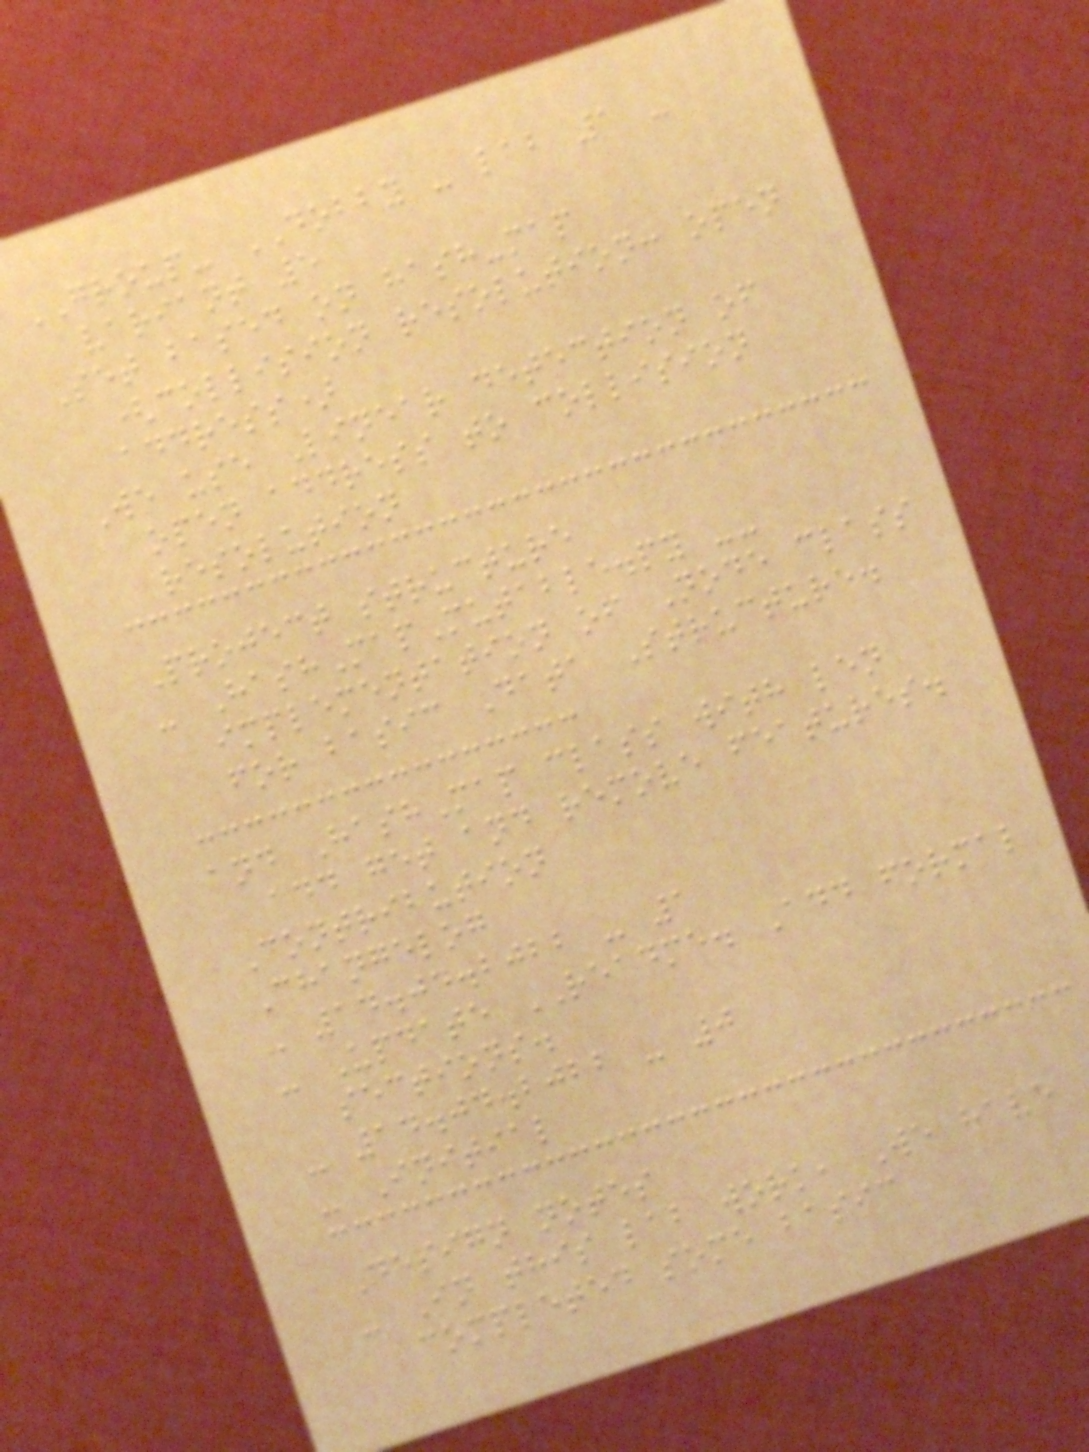GROUP- DOBBY - lab 1 -
variant 5
Set based on hash-map
(collision resolution: open
address)
We use Linear detection of
open address to collision
resolution
Project structure
- HashMapMutable.py --
implementation of Node class
for basic Data Structure.
and HashMap class with len
add get and remove features.
Contribution
Changelog
- 14.04.2022 - 1
- Update README. Add formal
sections.
- 14.04.2022 - 0
- Initial
Design notes
- In this lab work, We have
completed some basic
